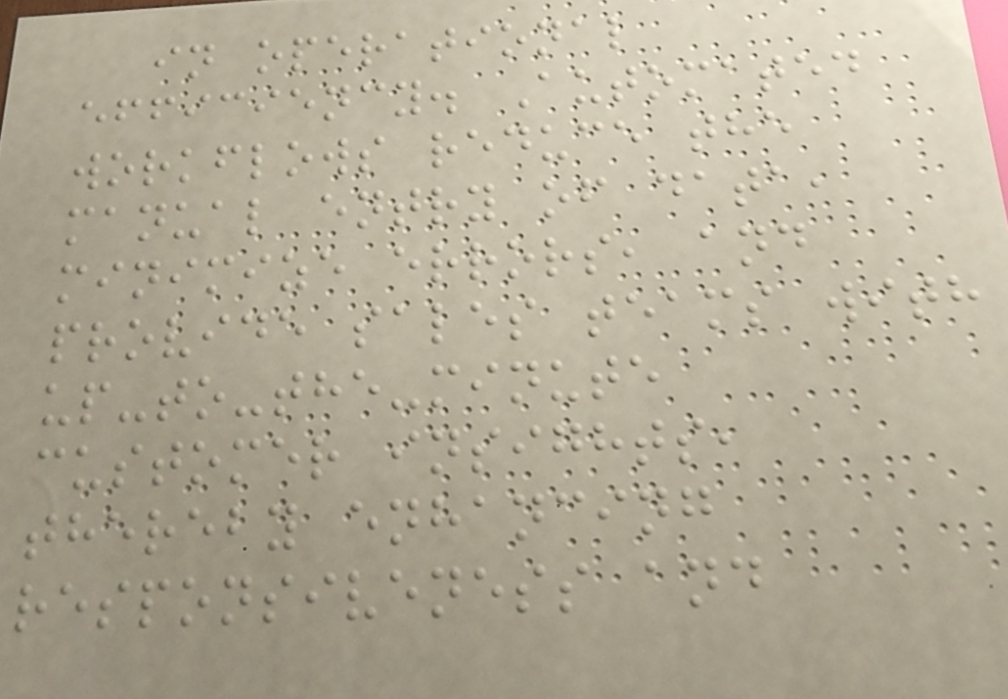in operational
efficiency. Automated
workflows reduce the
manual entry of data,
minimize errors, and
provide sales teams with
up-to-the-minute
customer insights,
thereby enhancing
responsiveness and
